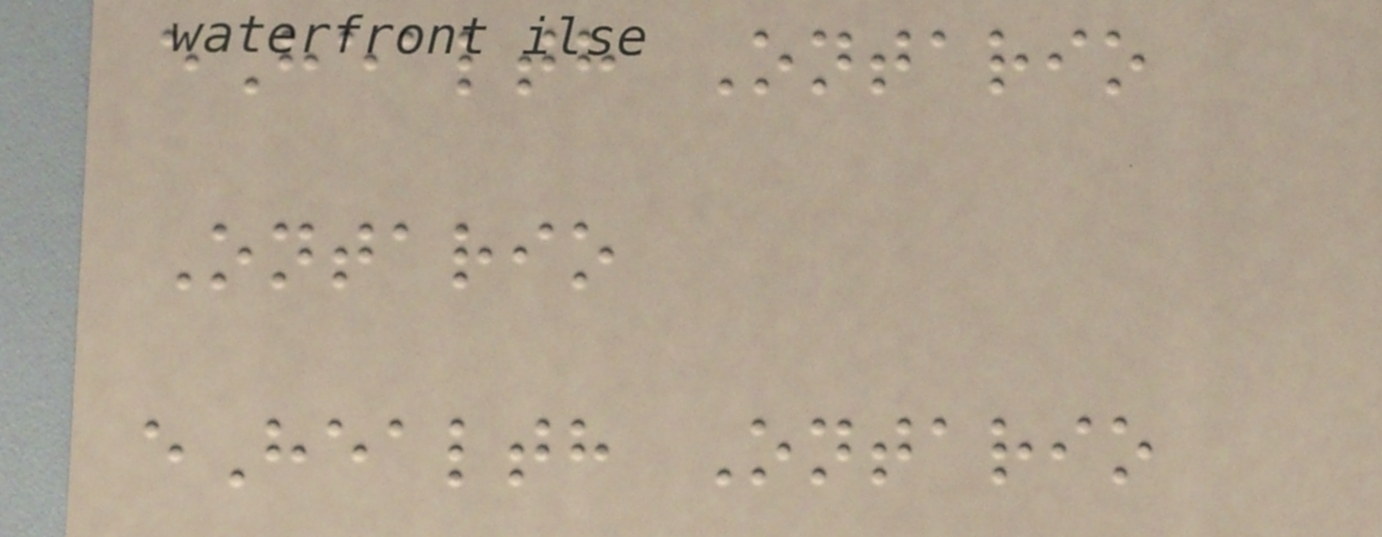eHealth Ontario
Ontario
eHealth Ontario
